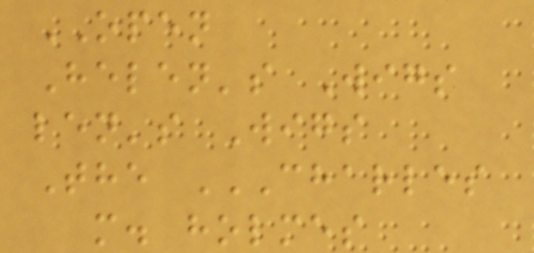OPEN
Helen's Wigs
len's Wigs
The CHARLES
M. HOLMES
